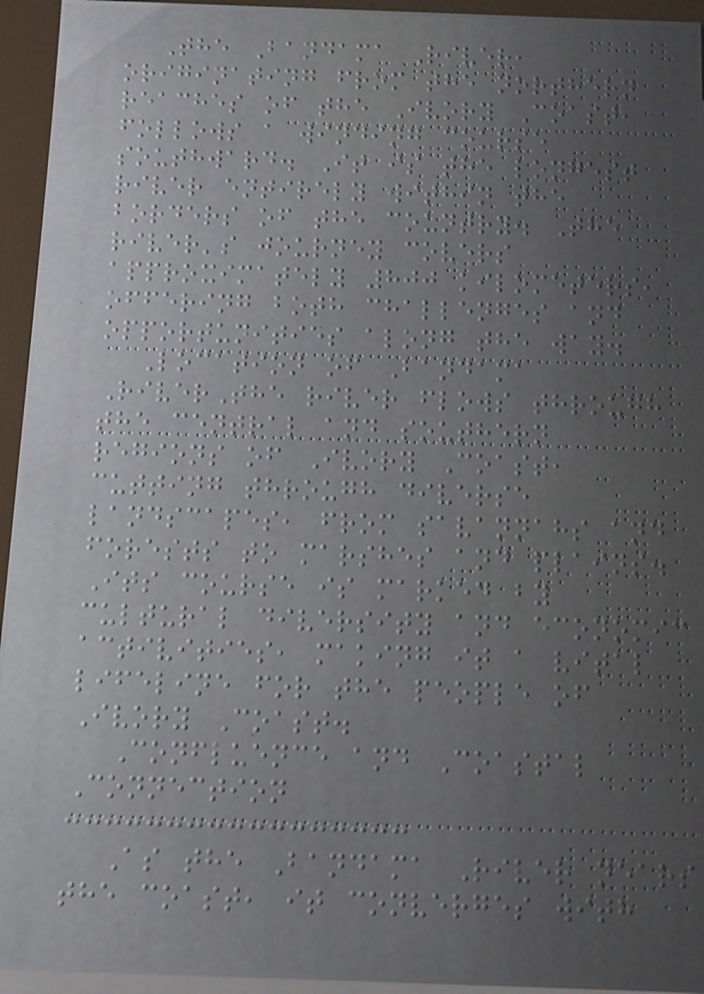The Bandama River,
originating from the northern
reaches of the Ivory Coast,
follows a winding course
southward. It is the longest
river entirely within the
borders of the country. The
river's journey covers
approximately 800 kilometers,
offering both challenges and
opportunities along the way.
Location of Bandama
RiverThe river flows through
the central and southern
regions of Ivory Coast,
cutting through diverse
landscapes, from savannahs and
forests to marshes and plains.
Its course is marked by
cultural diversity and economic
activities, making it a vital
lifeline for the people of
Ivory Coast.
Confluence and Coastal
Connection
As the Bandama River nears
the coast, it converges with
